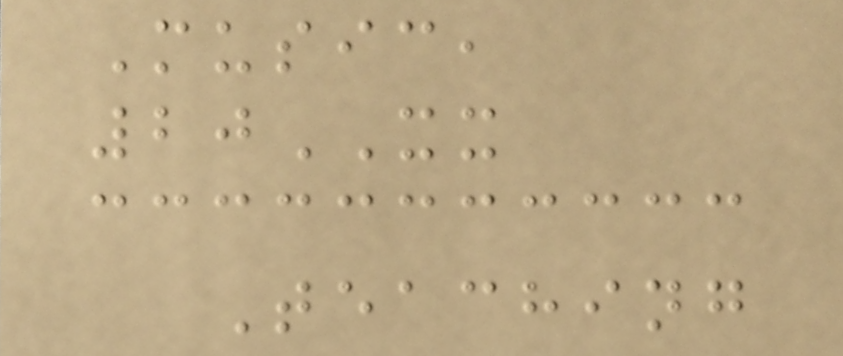Music,
20XX
Teaching
